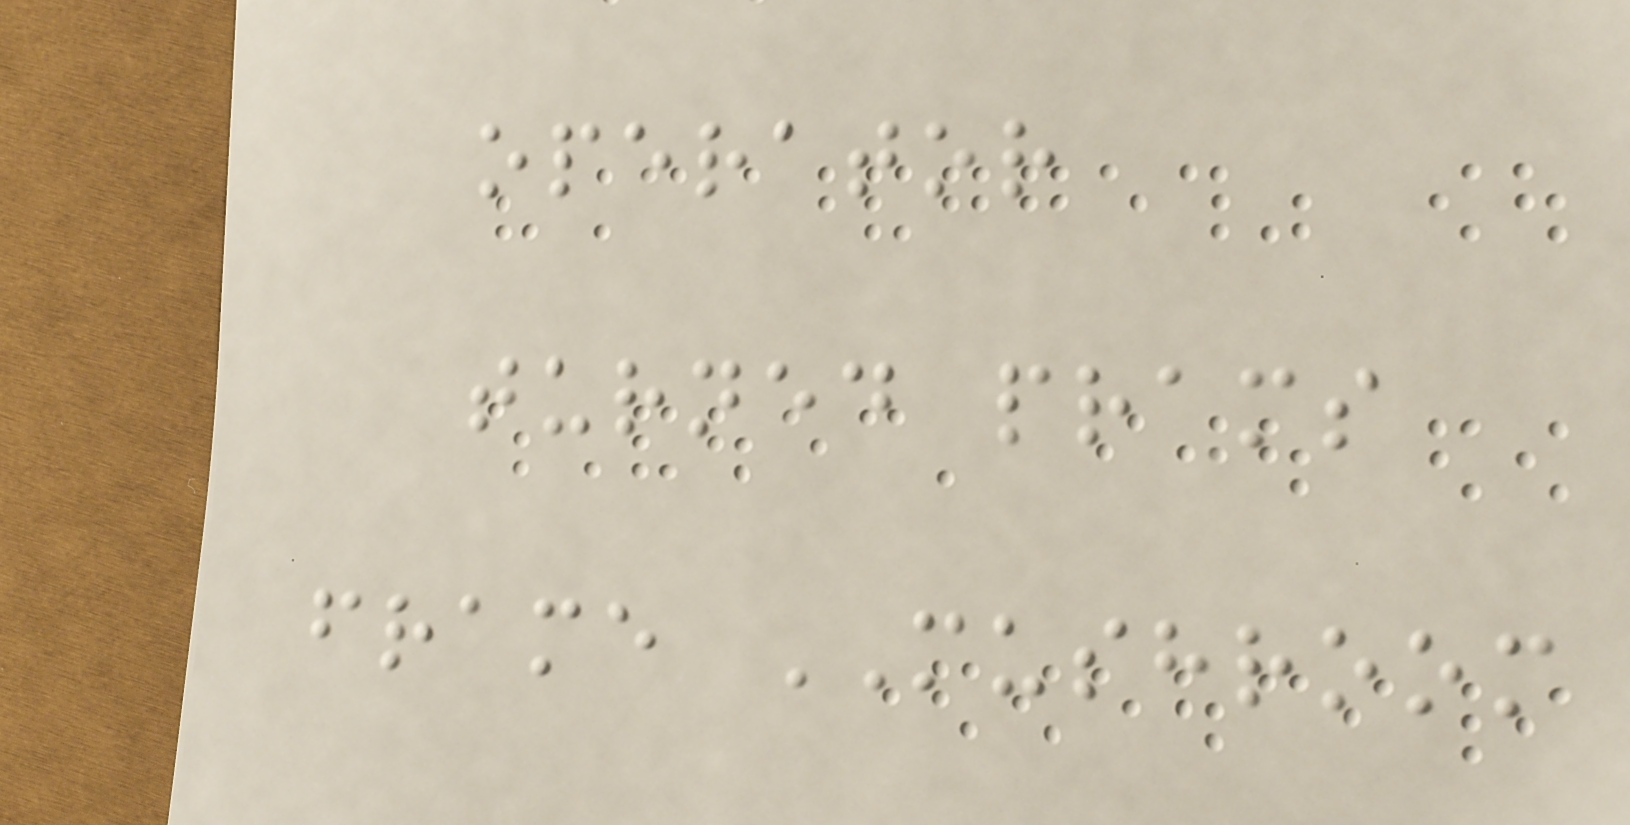operator
turned prams
frame MUSHROOM
